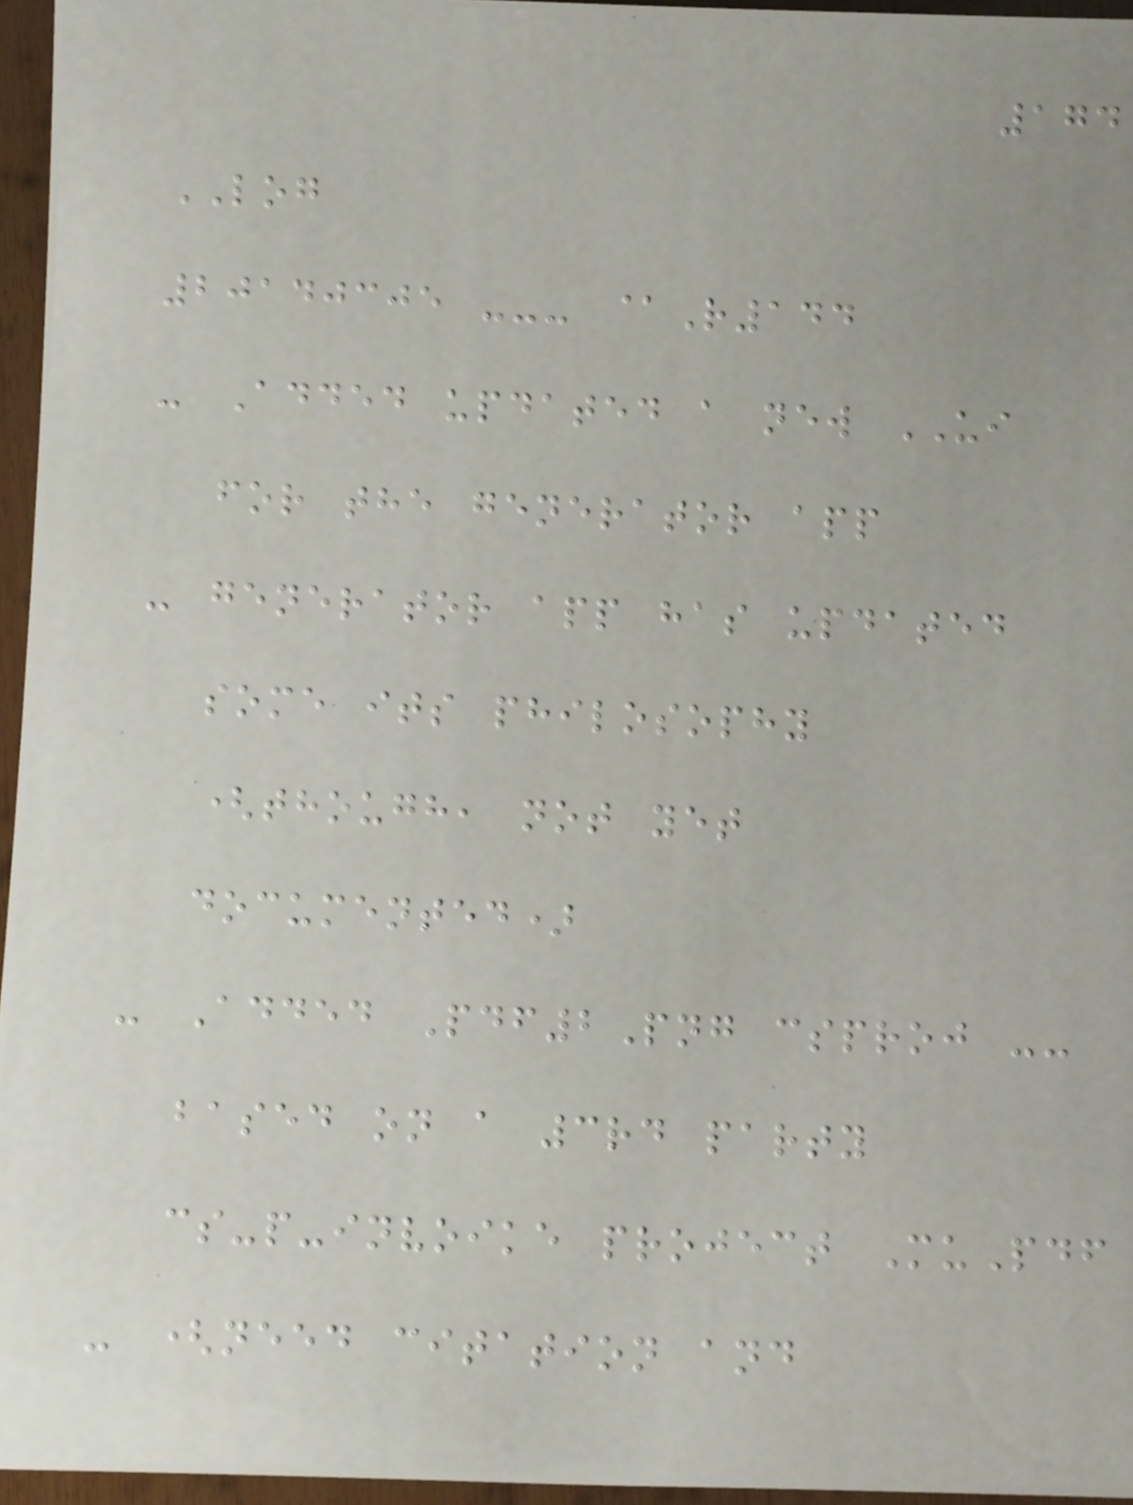174
LOG
20140305 --- @R144
- Added updated a new UI
for the generator app
- generator app has updated
some its philosophy
(though, not yet
documented)
- Added Pdf2Png csproj --
based on a 3rd party
cs-p-invoike project MuPdf
- (need citation and
